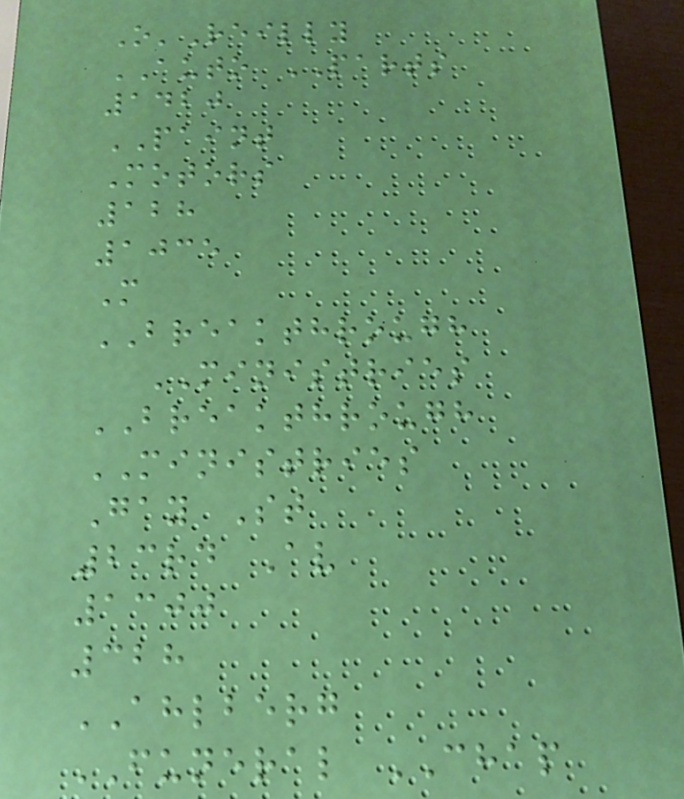O'Reilly
AUTO PARTS
1420
PAINT
Motors
128
1035
M
BREAKTHROUGH
MINISTRIES
BREAKTHROUGH
MINISTRIES
Gay St
23rd Av
1300
328
AHLBERG
FUNERAL CHAP
